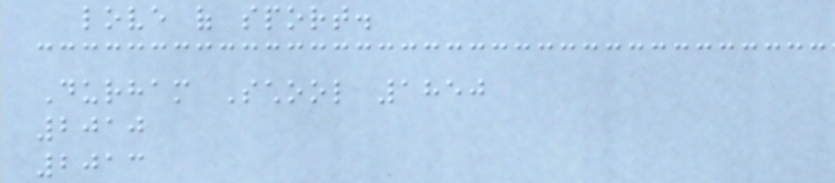love of sport.
Durham School 1850
2010
2013
